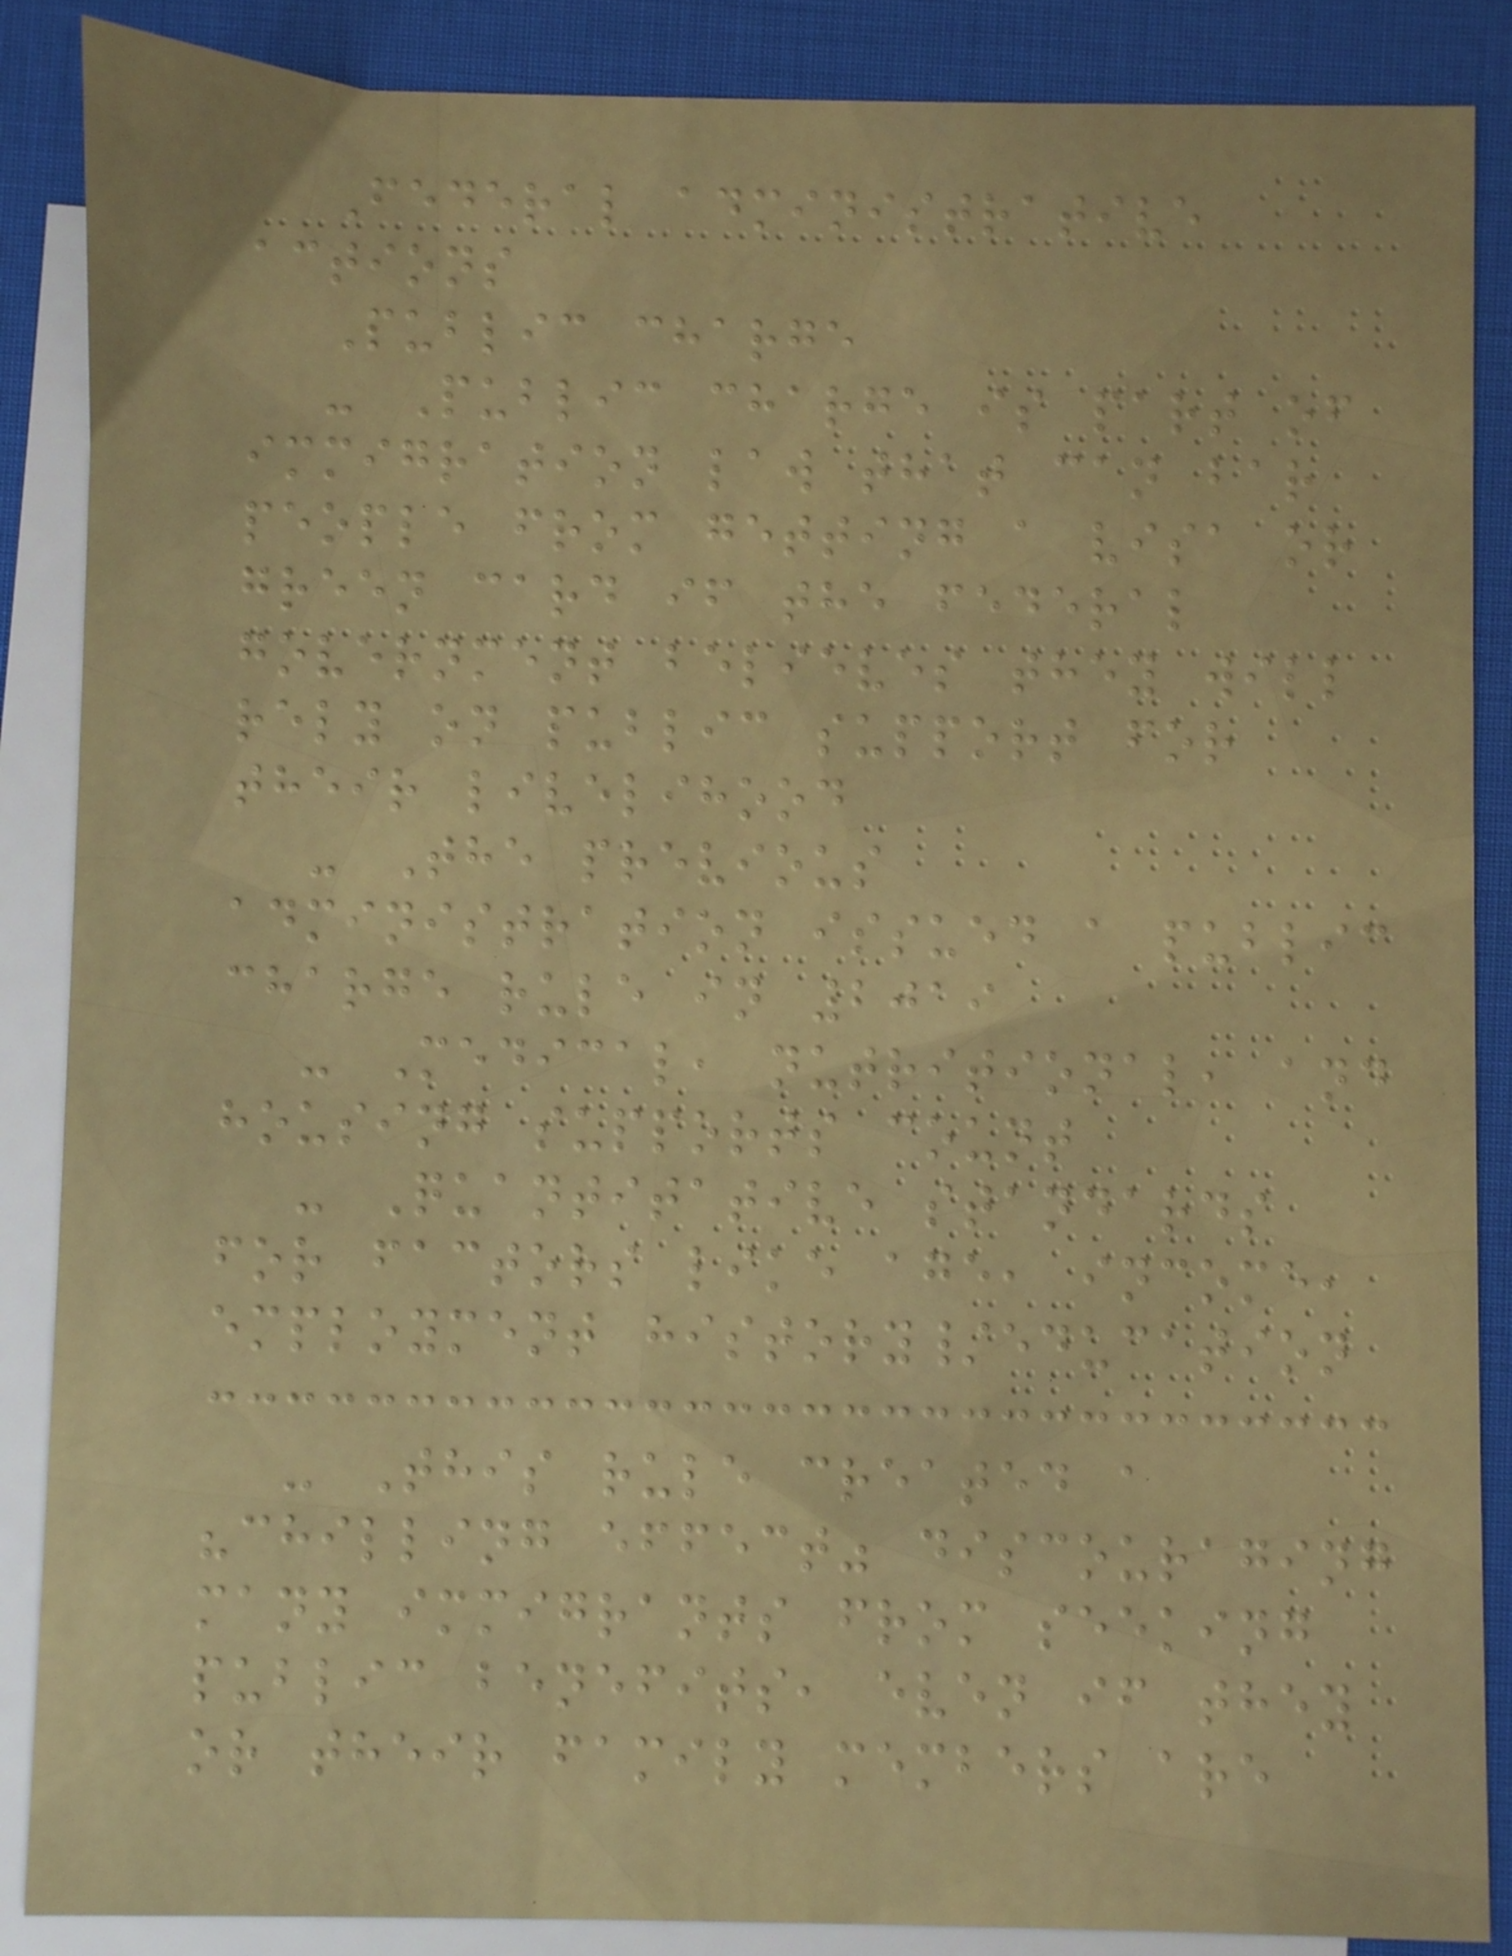Federal administrative
actions
Public charge
- Public charge is part of
immigration law that can bar
people from getting a visa or
green card if the federal
government believes they will
rely on public support for
their livelihood
- The previous
administration issued a public
charge rule in 2019
- Medical, nutritional, and
housing supports count
- Quantitative standards
for factors like age, income,
employment history/education
- This rule created a
"chilling effect" discouraging
many immigrants from seeking
public benefits, even if they
or their family members are
